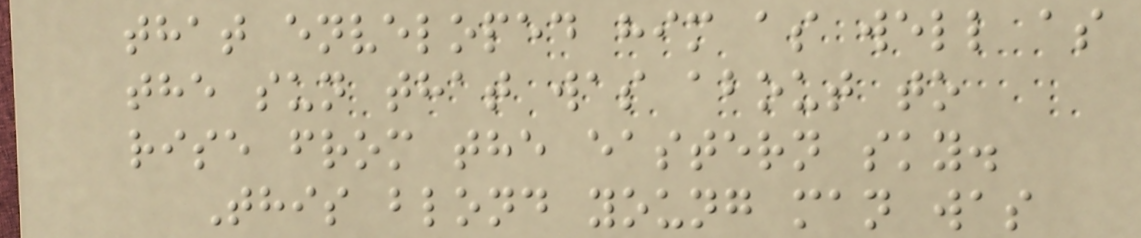that enveloped him as well as
the sun that was about to
rise from the eastern sky.
This blond young man was
